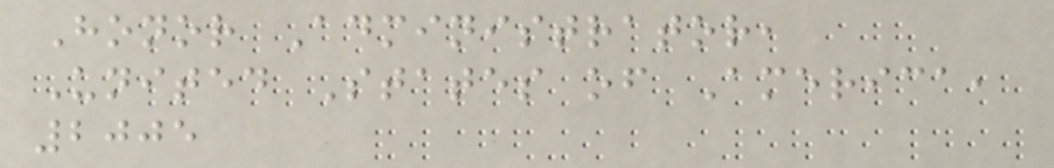Honor Administrator,
United States of America,
2005
